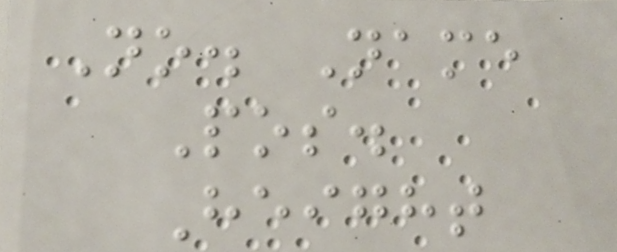No. Name
Pos.
Height
